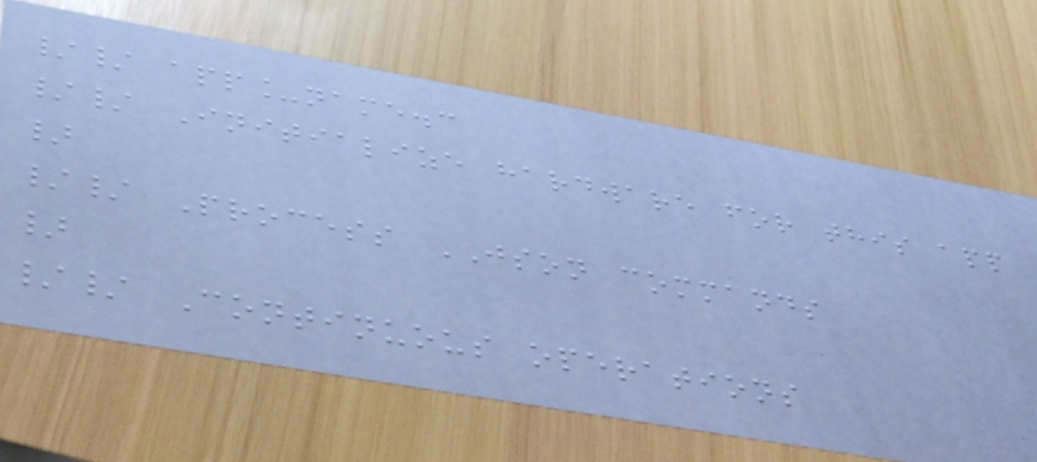// app_name.c
// Initialize hardware for this app
}
// Process JSON commands
}
// Continuous operations
